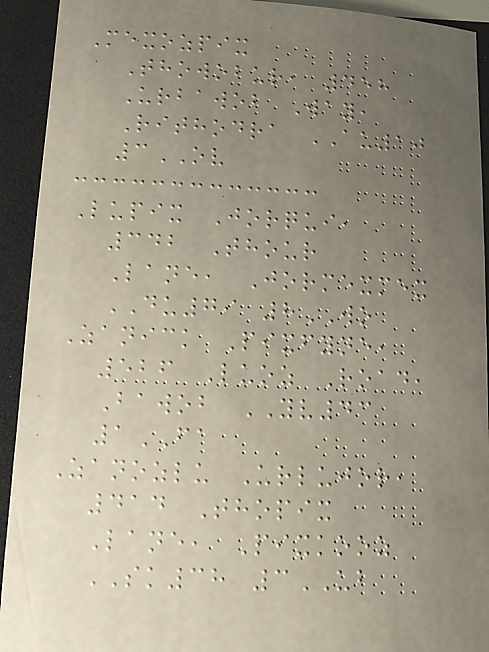Mexozpix
Thowobur, 458
Urbawob Way,
Rithodra AU10
3OV
Lupix Jorqui,
342 Thour
Lane, Jormexmex
DU79 8WO
Zanick Pixfyne,
526 Luoz Road,
Bawob YV43
1FA
Zanozlu Urlujor,
414 Thopix
Lane, Pixkooz
SK38 3UB
